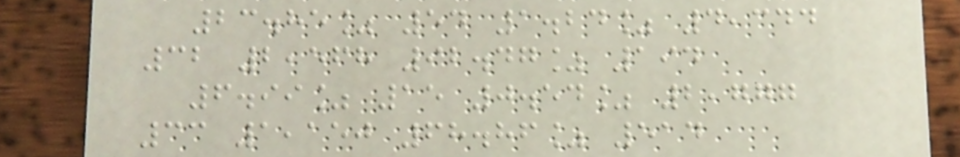23.85% 54 1.24% 4,344
32 2,568 92.47% 194
6.99% 15 0.54% 2,777
33 1,150 68.86% 514
